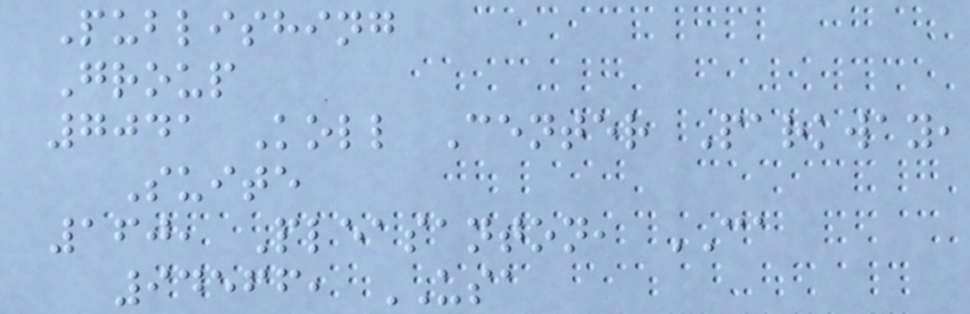Publishing
Group
7041 Koll Center Parkway,
Suite
160, Pleasanton, CA
94566, USA
